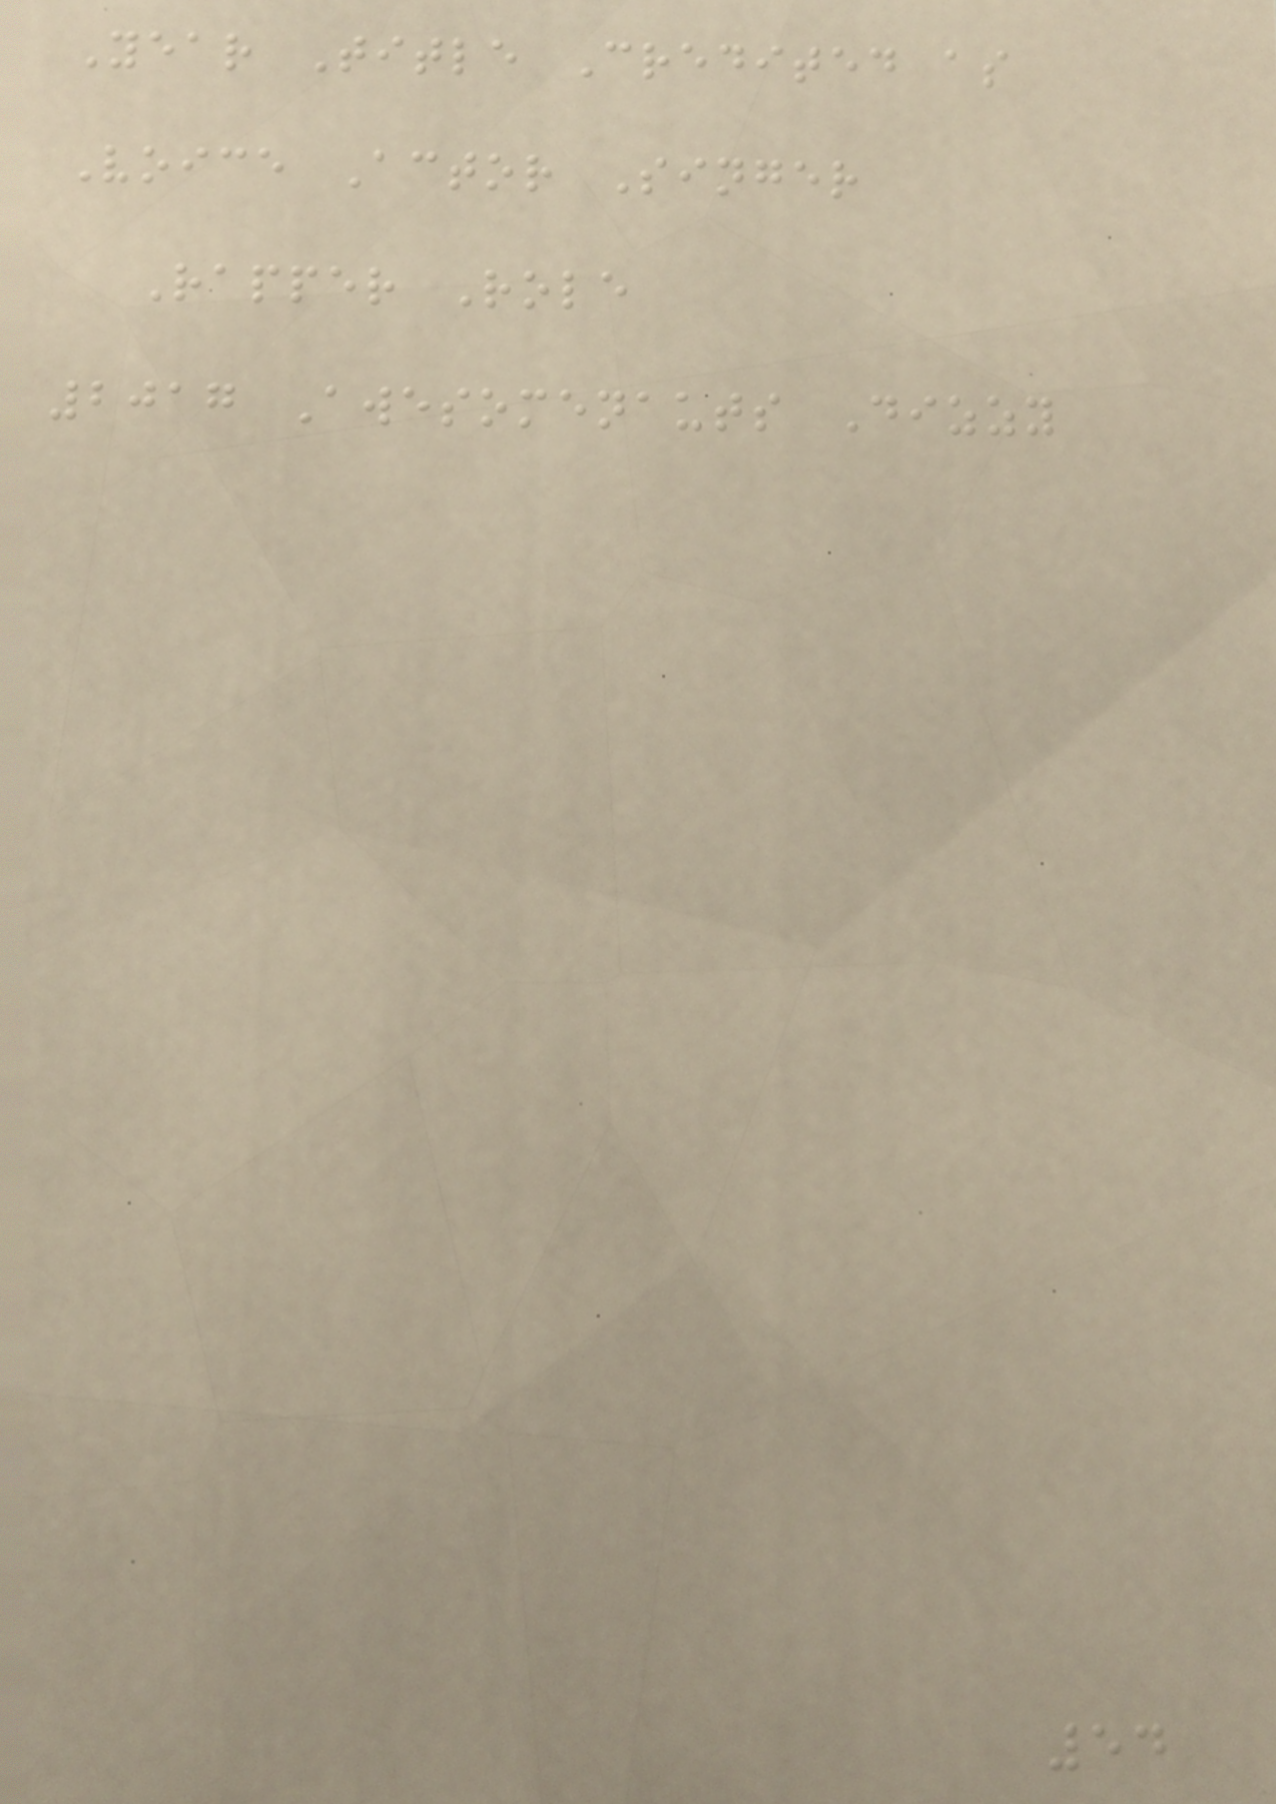Year Title Credited as
Voice Actor Singer
Rapper Role
2017 Awesomenauts Dizzy
54
